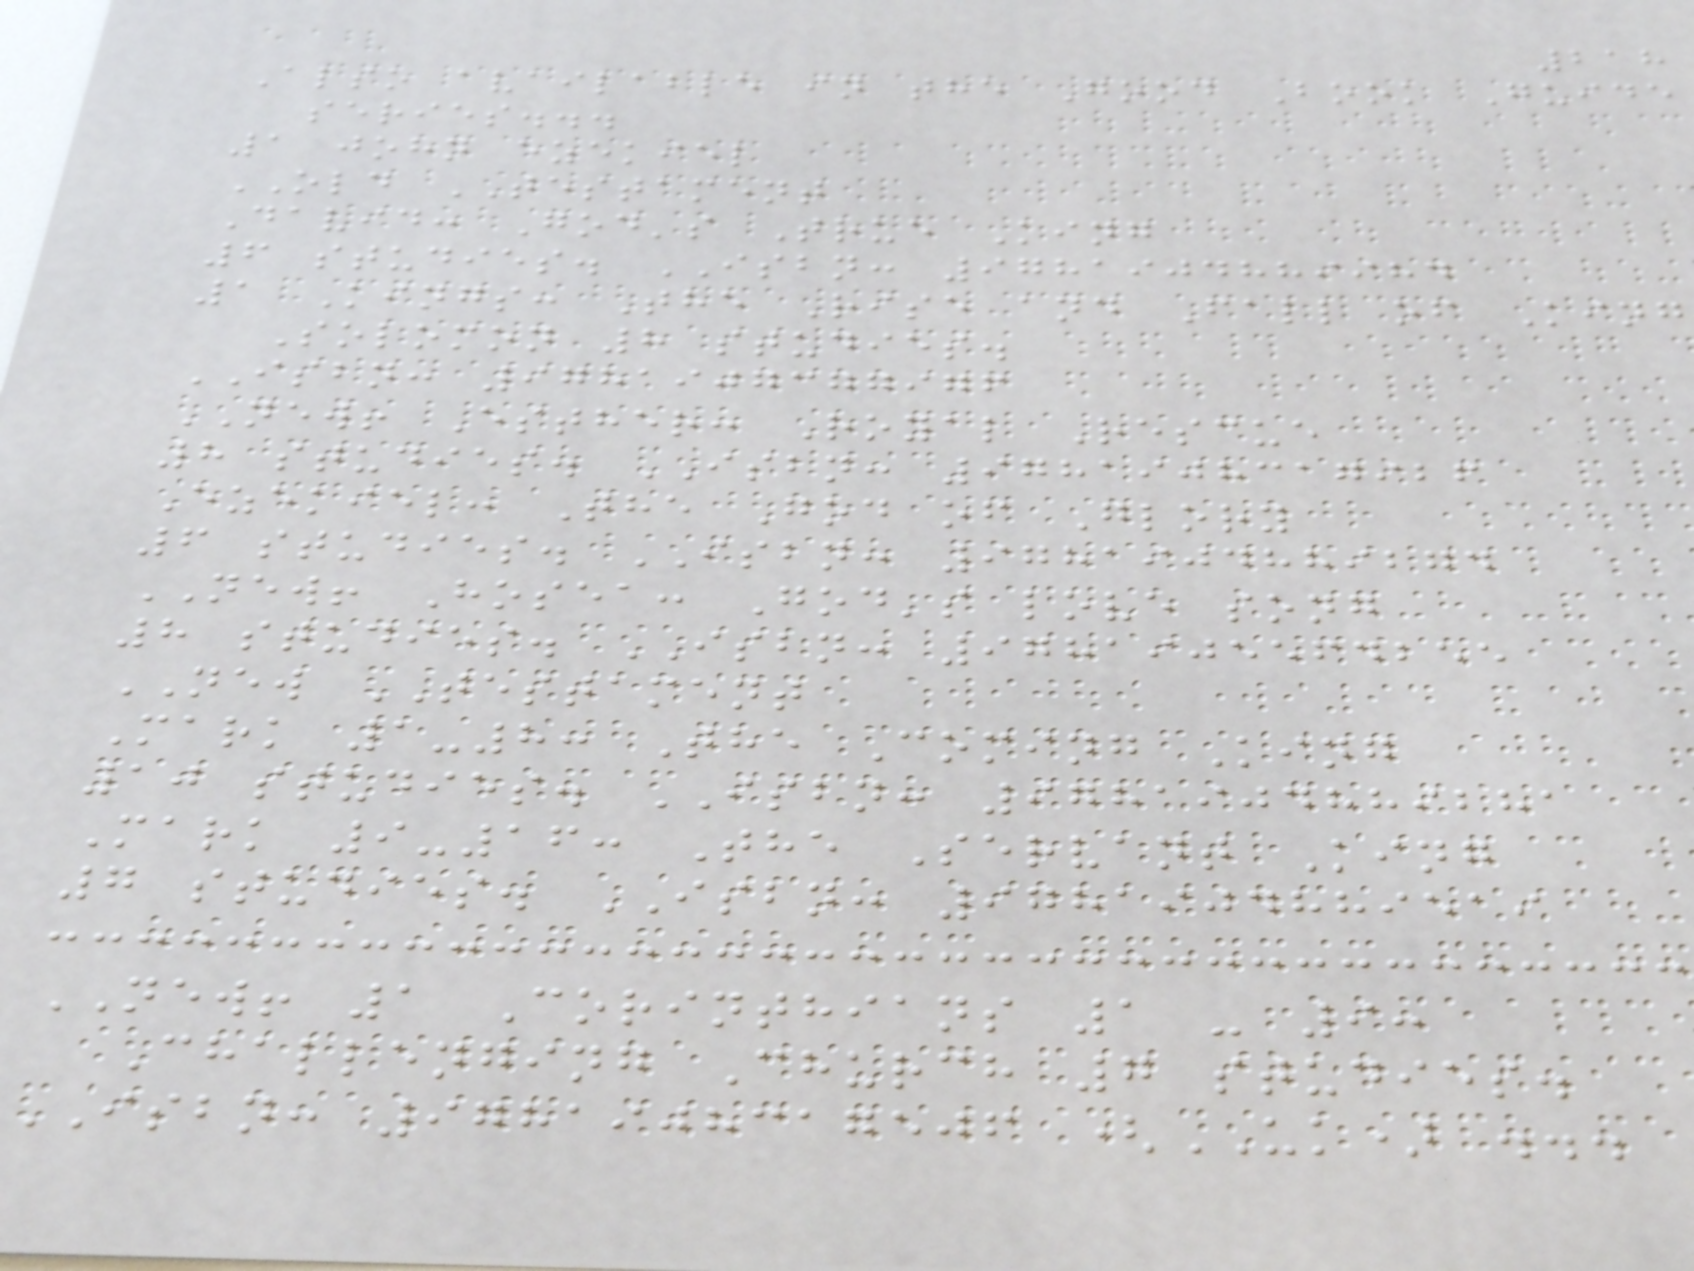218
Also available in the Good Book Guide
series...
1 john ezekiel
OLD TESTAMENT
David: God's True King
6 studies. ISBN: 9781904889984
1 Kings: The Rise and Fall of King
Solomon 8 studies.
ISBN: 9781907377976
NEW! Esther: Royal Rescue
8 studies. ISBN: 9781908317926
Ezekiel: The God of Glory
6 studies. ISBN: 9781904889274
NEW! Hosea: God's love song
8 studies. ISBN: 9781905564255
NEW TESTAMENT
Mark 1-8: The Coming King
10 studies. ISBN: 9781904889281
Mark 9-16: The Servant King
7 studies. ISBN: 9781904889519
NEW! 1 Corinthians 1 - 9:
Challenging Church 7 studies.
ISBN: 9781908317506 (UK) ...
